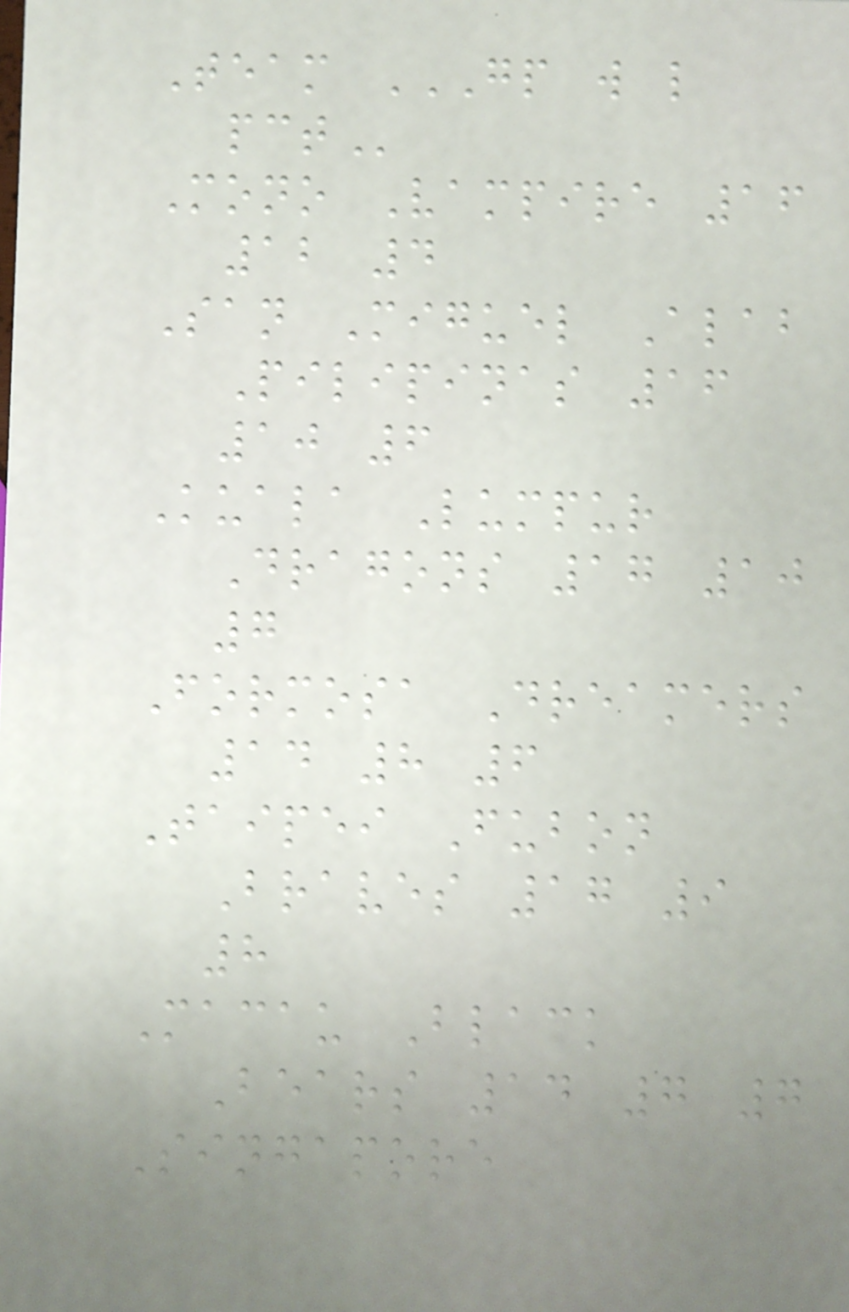Team GP W L
PCT
Mono Vampire 16
12 4
San Miguel Alab
Pilipinas 16
10 6
Kuala Lumpur
Dragons 17 10
7
Formosa Dreamers
14 8 6
Taipei Fubon
Braves 17 9
8
Macau Black
Bears 14 7 7
Singapore
